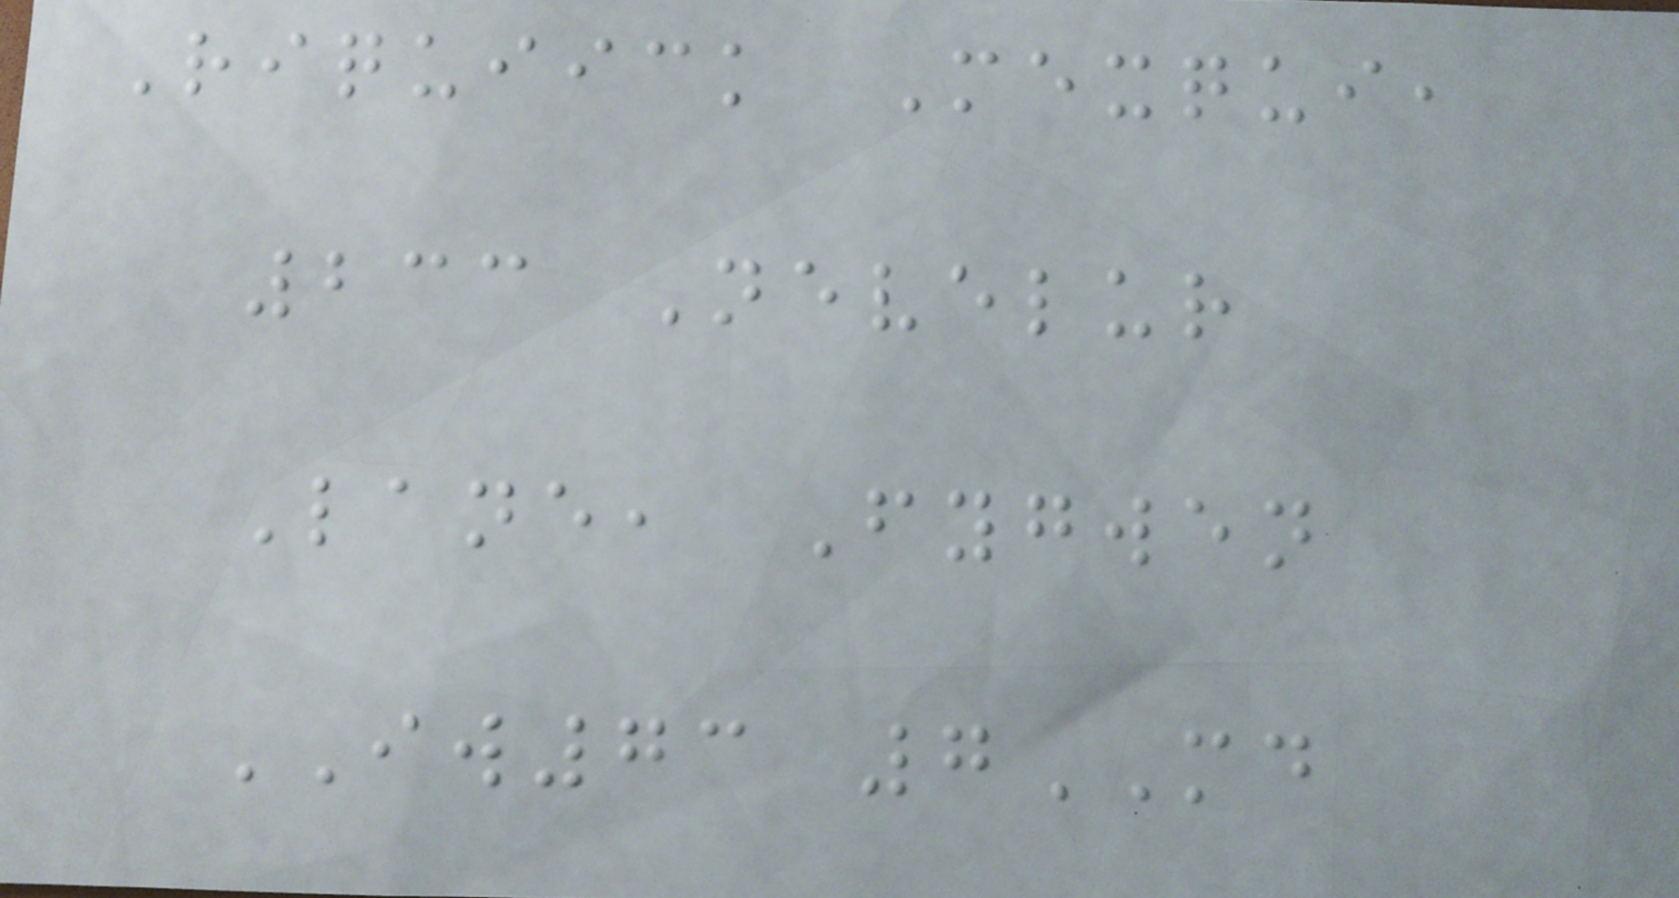Riquiick Mexqui,
233 Nevelur
Lane, Fygwen
IW73 7MD
